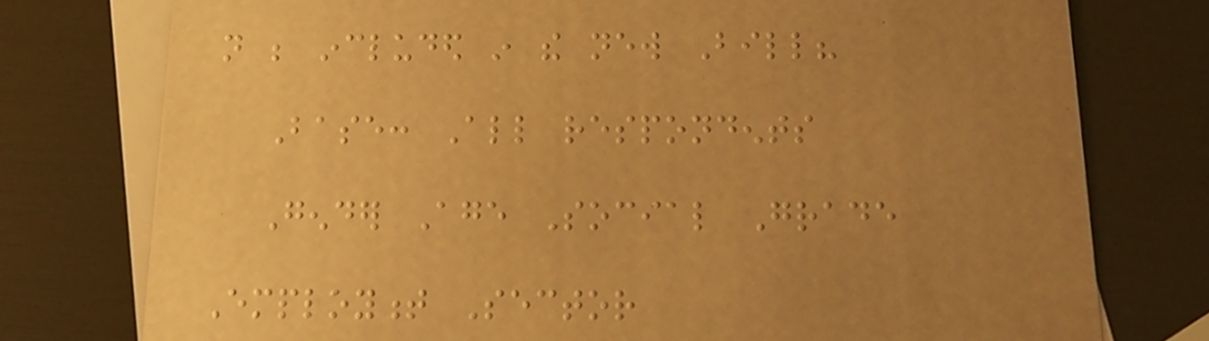not be included in the new Bill?
Base: All respondents
Gender Age Social Grade
Employment Sector
